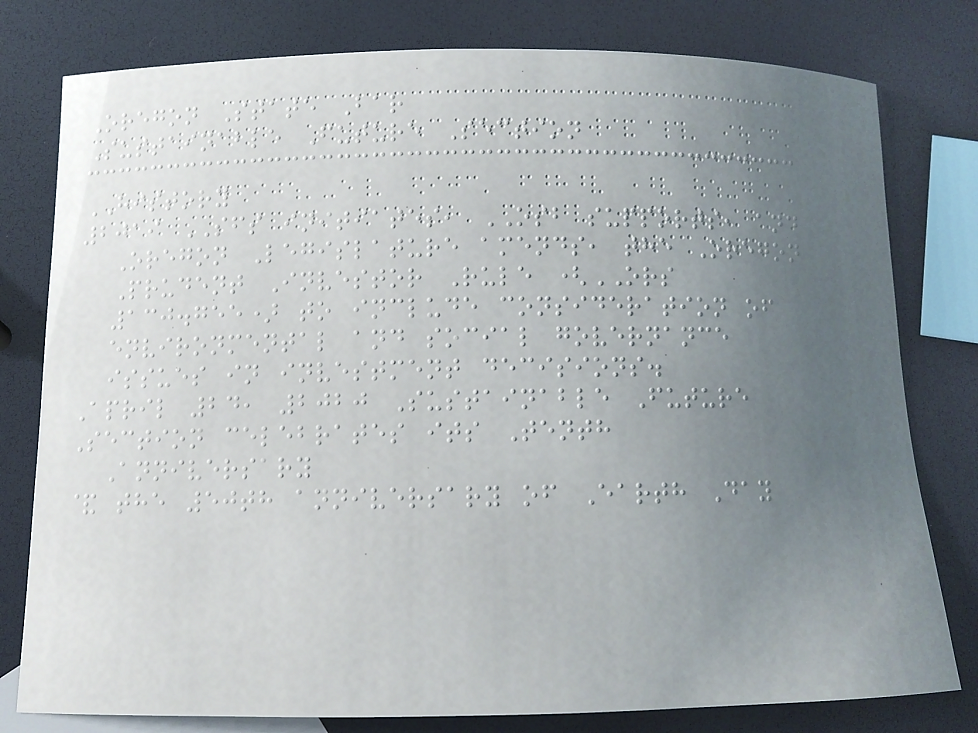Oregon State Bar
Sustainable Future Section
HISTORY
2019 SFS initiates, OSB supports, and
Oregon Legislature amends, the Oregon
Prudent Investor Rule (ORS
130.755) to include consideration of
environmental and social governance
issues in investment decisions.
April 24, 2020 Sustainable Future
Section celebrates its Tenth
Anniversary
& the 50th anniversary of Earth Day
